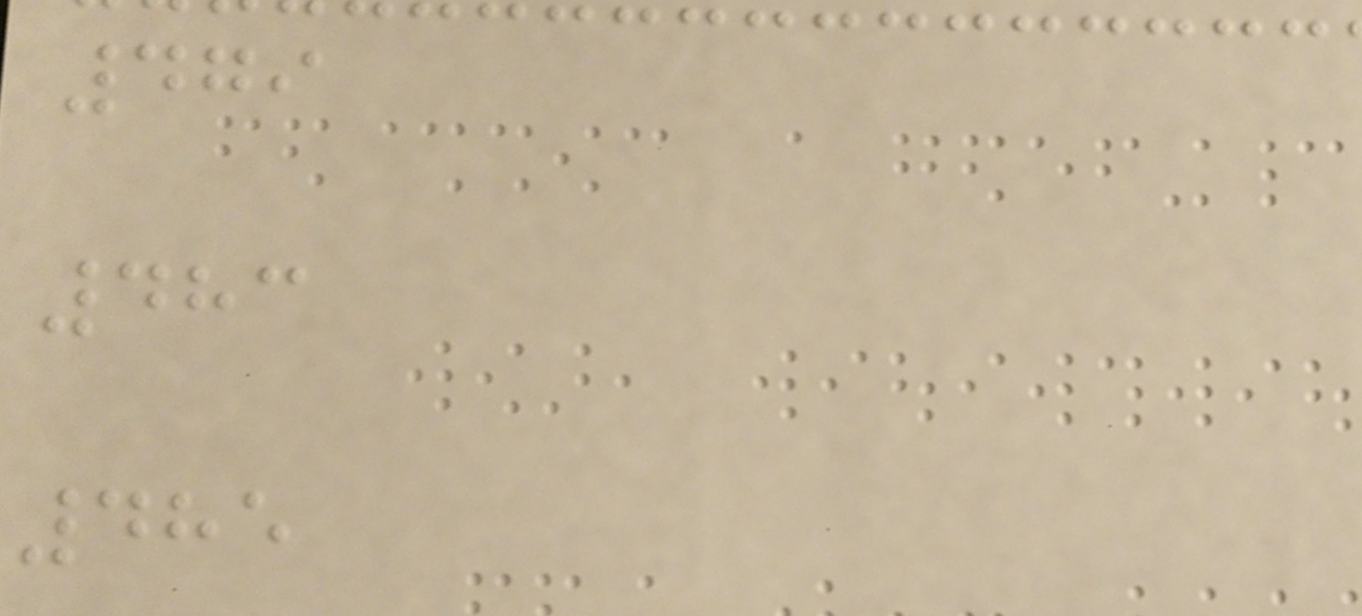479
483
485
